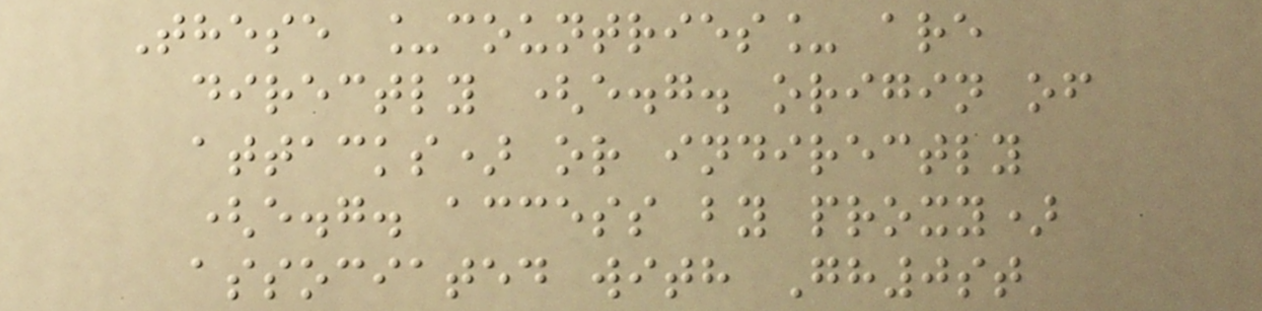These _countries_ are
directly (e.g. origin of
attacks) or indirectly
(e.g. access by proxy)
associated with Gh0st
